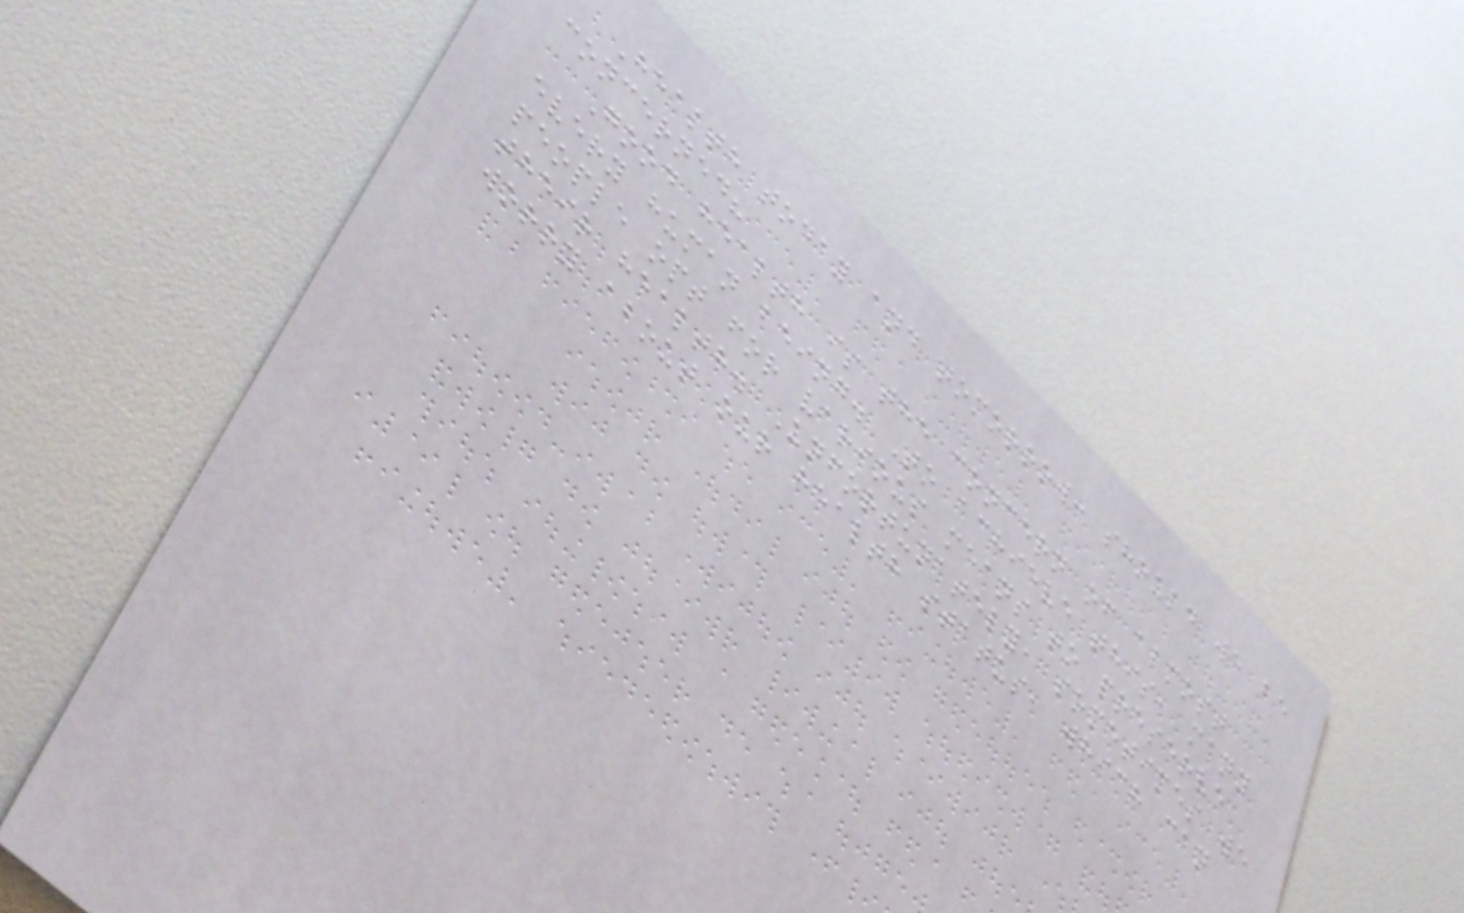Health today and tomorrow: should we be
concerned?
Good health is the concern of almost
every human being. To achieve this, many
people opt for various means to preserve
their health. Unfortunately, sometimes we
worry about our health status, which can
